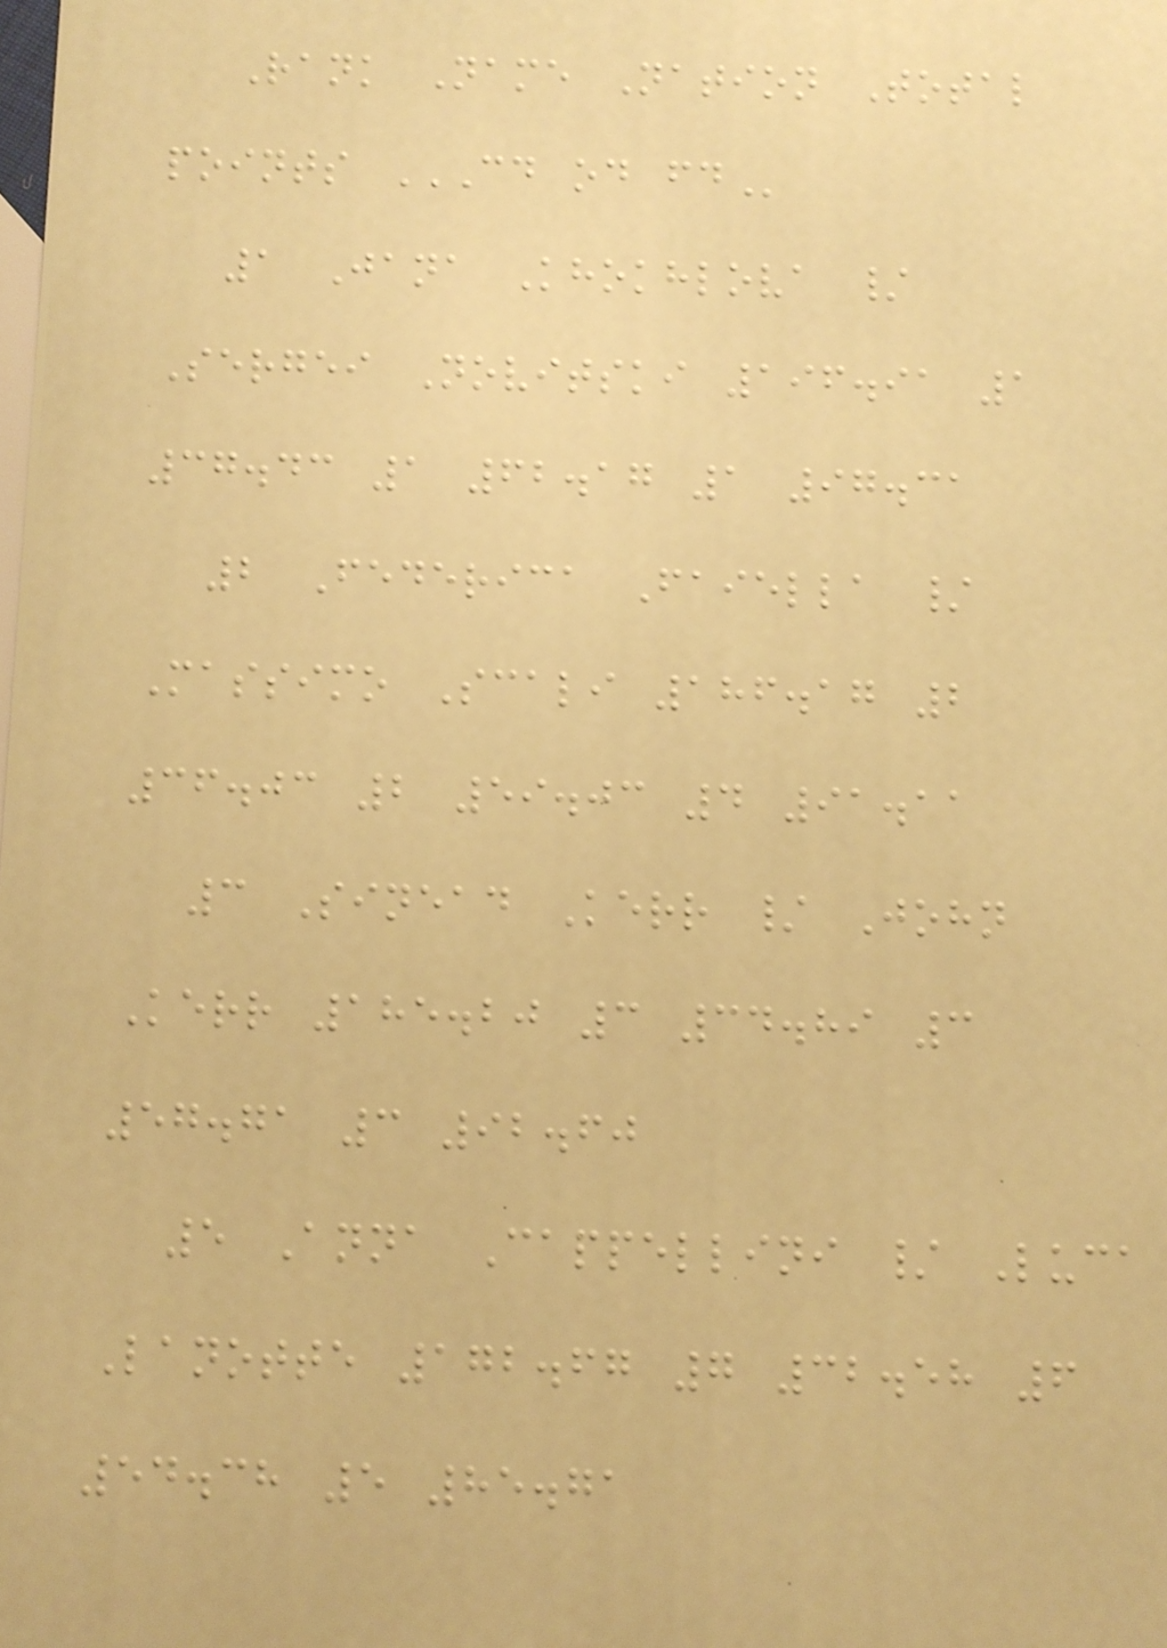Rank Name Nation Total
points CD OD FD
1 Jana Khokhlova /
Sergei Novitski 196.91 1
37.43 1 62.17 1 97.31
2 Federica Faiella /
Massimo Scali 186.17 2
36.03 2 59.03 4 91.11
3 Sinead Kerr / John
Kerr 185.20 3 34.89 3
57.71 3 92.60
5 Anna Cappellini / Luca
Lanotte 172.67 7 32.58 6
54.38 5 85.71
